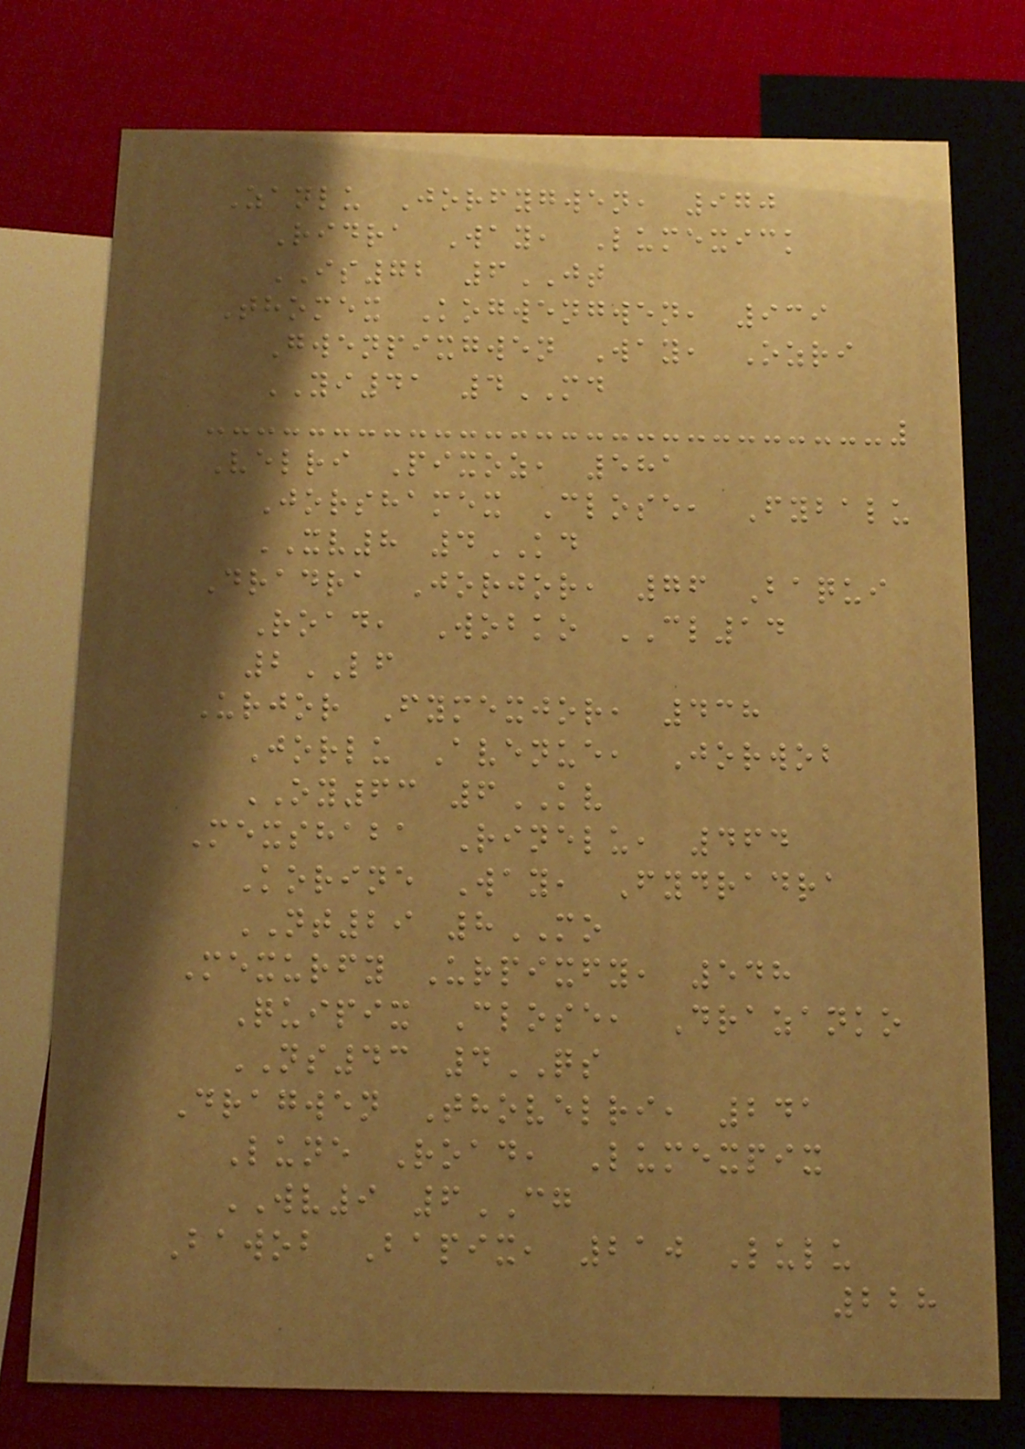Zanlu Jorfygwen, 970
Ridra Way, Lumexick
IS72 6JT
Thomex Kogwengwen, 939
Gwenpixgwen Way, Ozri
YI41 4MD
Velri Pixoz, 581
Jorshamex Close, Fybalu
XV8 4KD
Dradra Jorjor, 76 Baqui
Road, Wobko CL14
2LF
Urjor Fymexjor, 438
Jorlu Avenue, Jorwob
OY63 6KV
Mexshaba Rinelu, 464
Korine Way, Fydradra
NT29 8MO
Mexurfy Urpixfy, 548
Quipix Close, Drazanko
NS43 4QS
Dragwen Thovelri, 241
Lune Road, Lumexpix
WV9 6CG
Bawob Bapix, 210 Lulu
228
